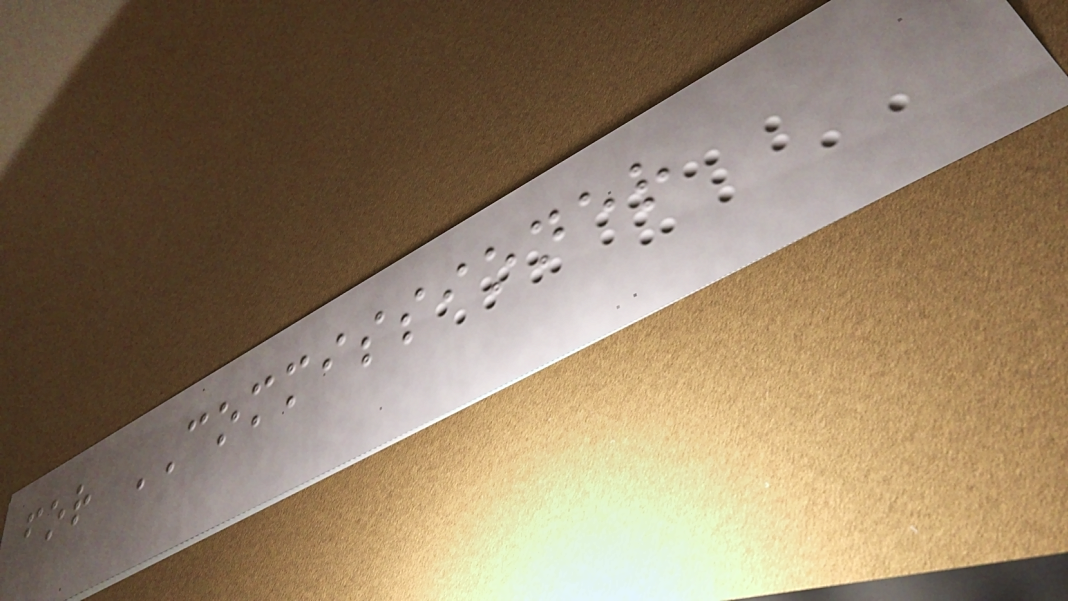for COMMISSIONER
